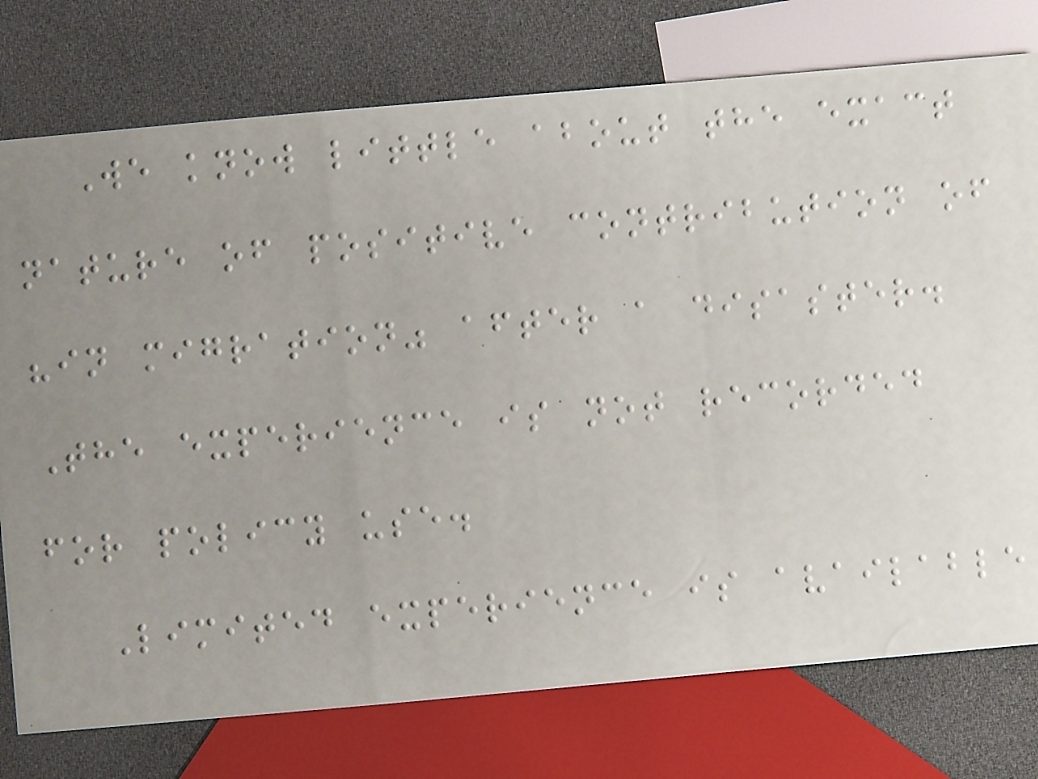We know little about the exact
nature of positive contribution of
"in migration" after a disaster.
The experience is not recorded
for policy use.
Limited experience is available
